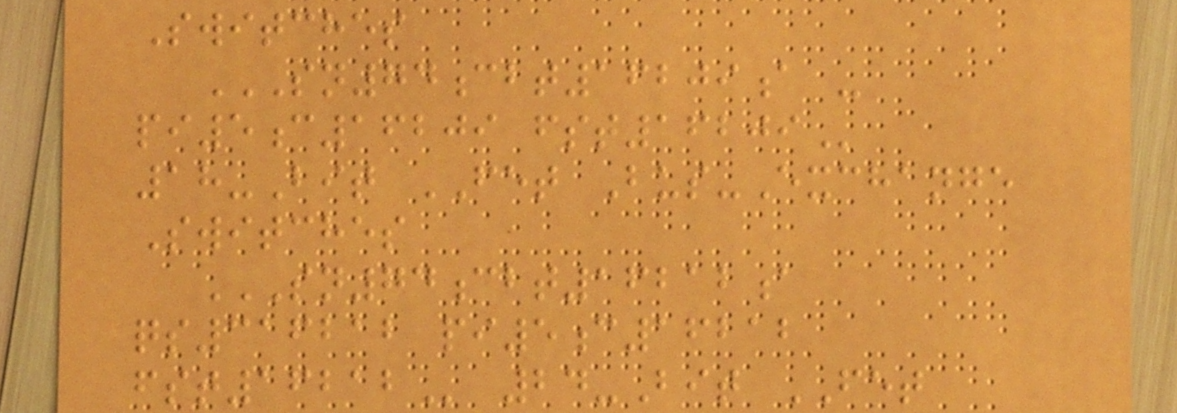Switches
SN74CBT16209A -
PI5C16209 FST16209
18-Bit FET Bus-Exchange
Switches
SN74CBT16212A
QS316212 PI5C16212
FST16212 24-Bit FET
